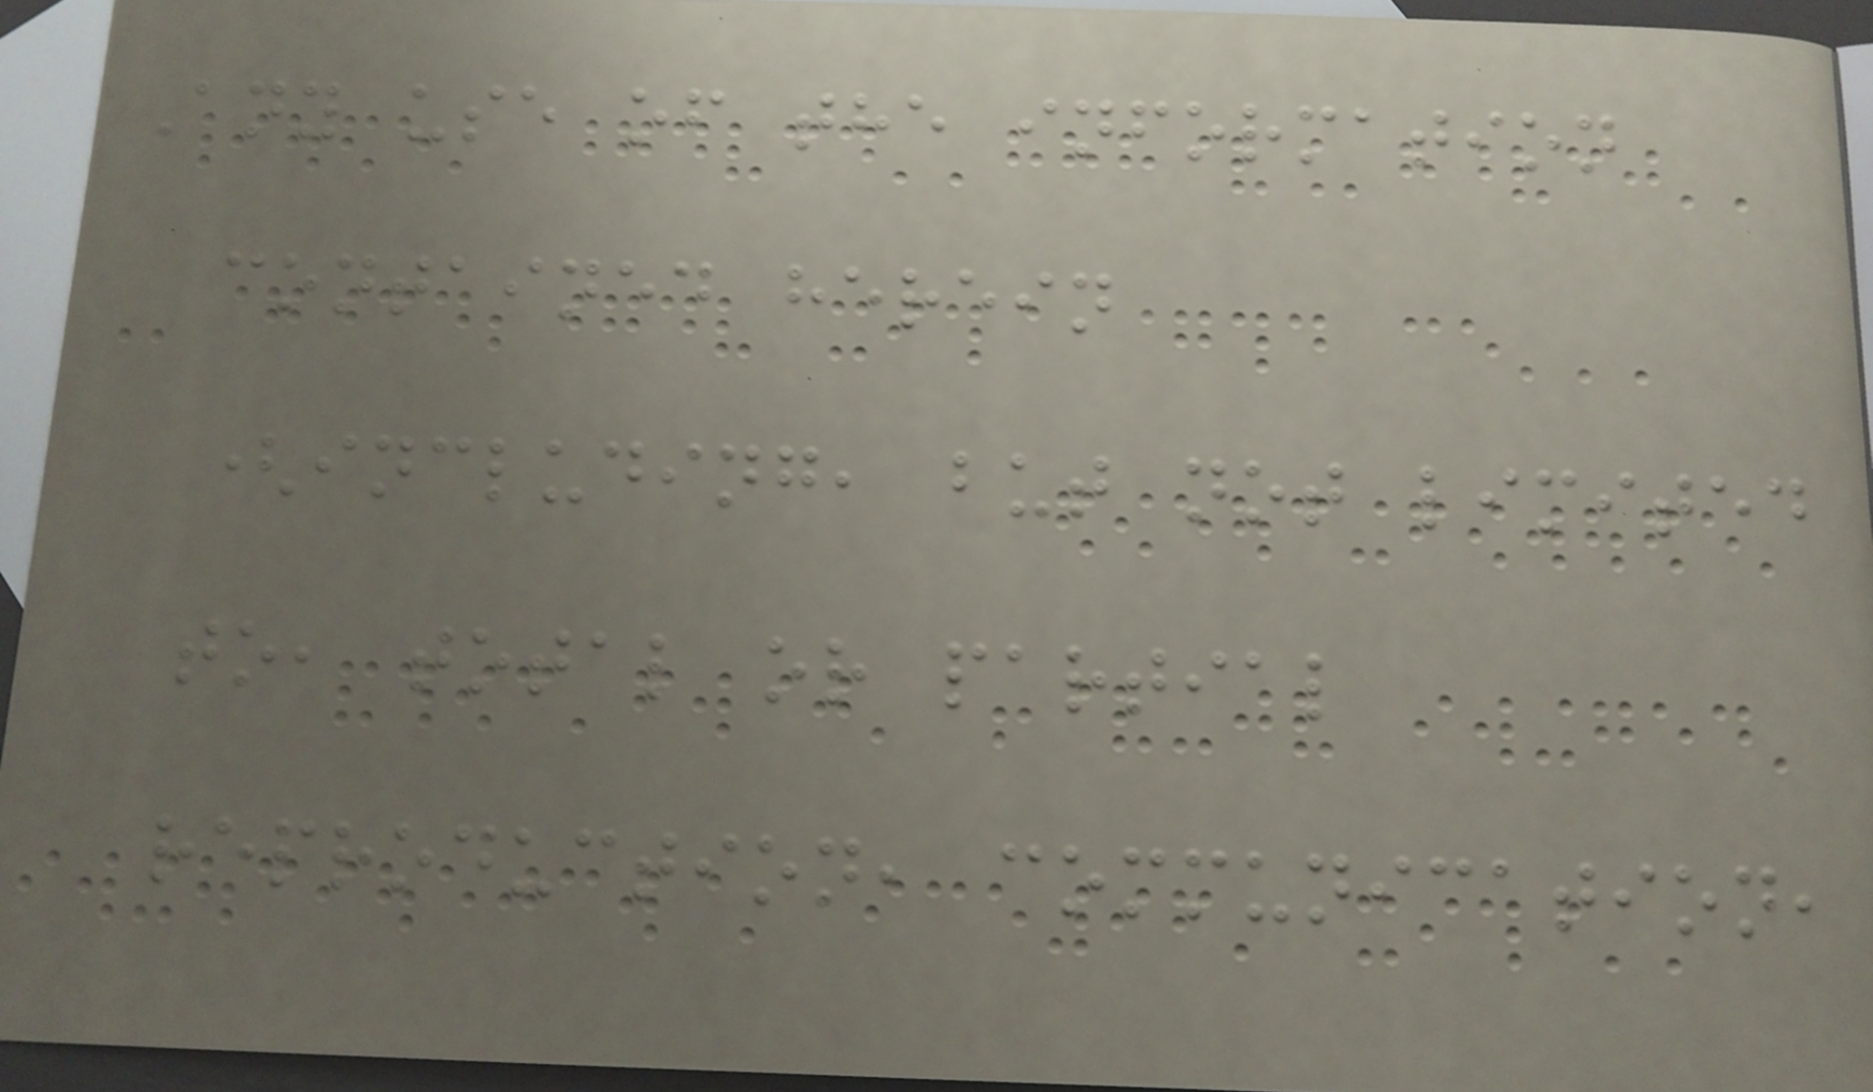Any use of the information
contained herein
(including, but not limited
to, total or partial
reproduction, communication,
